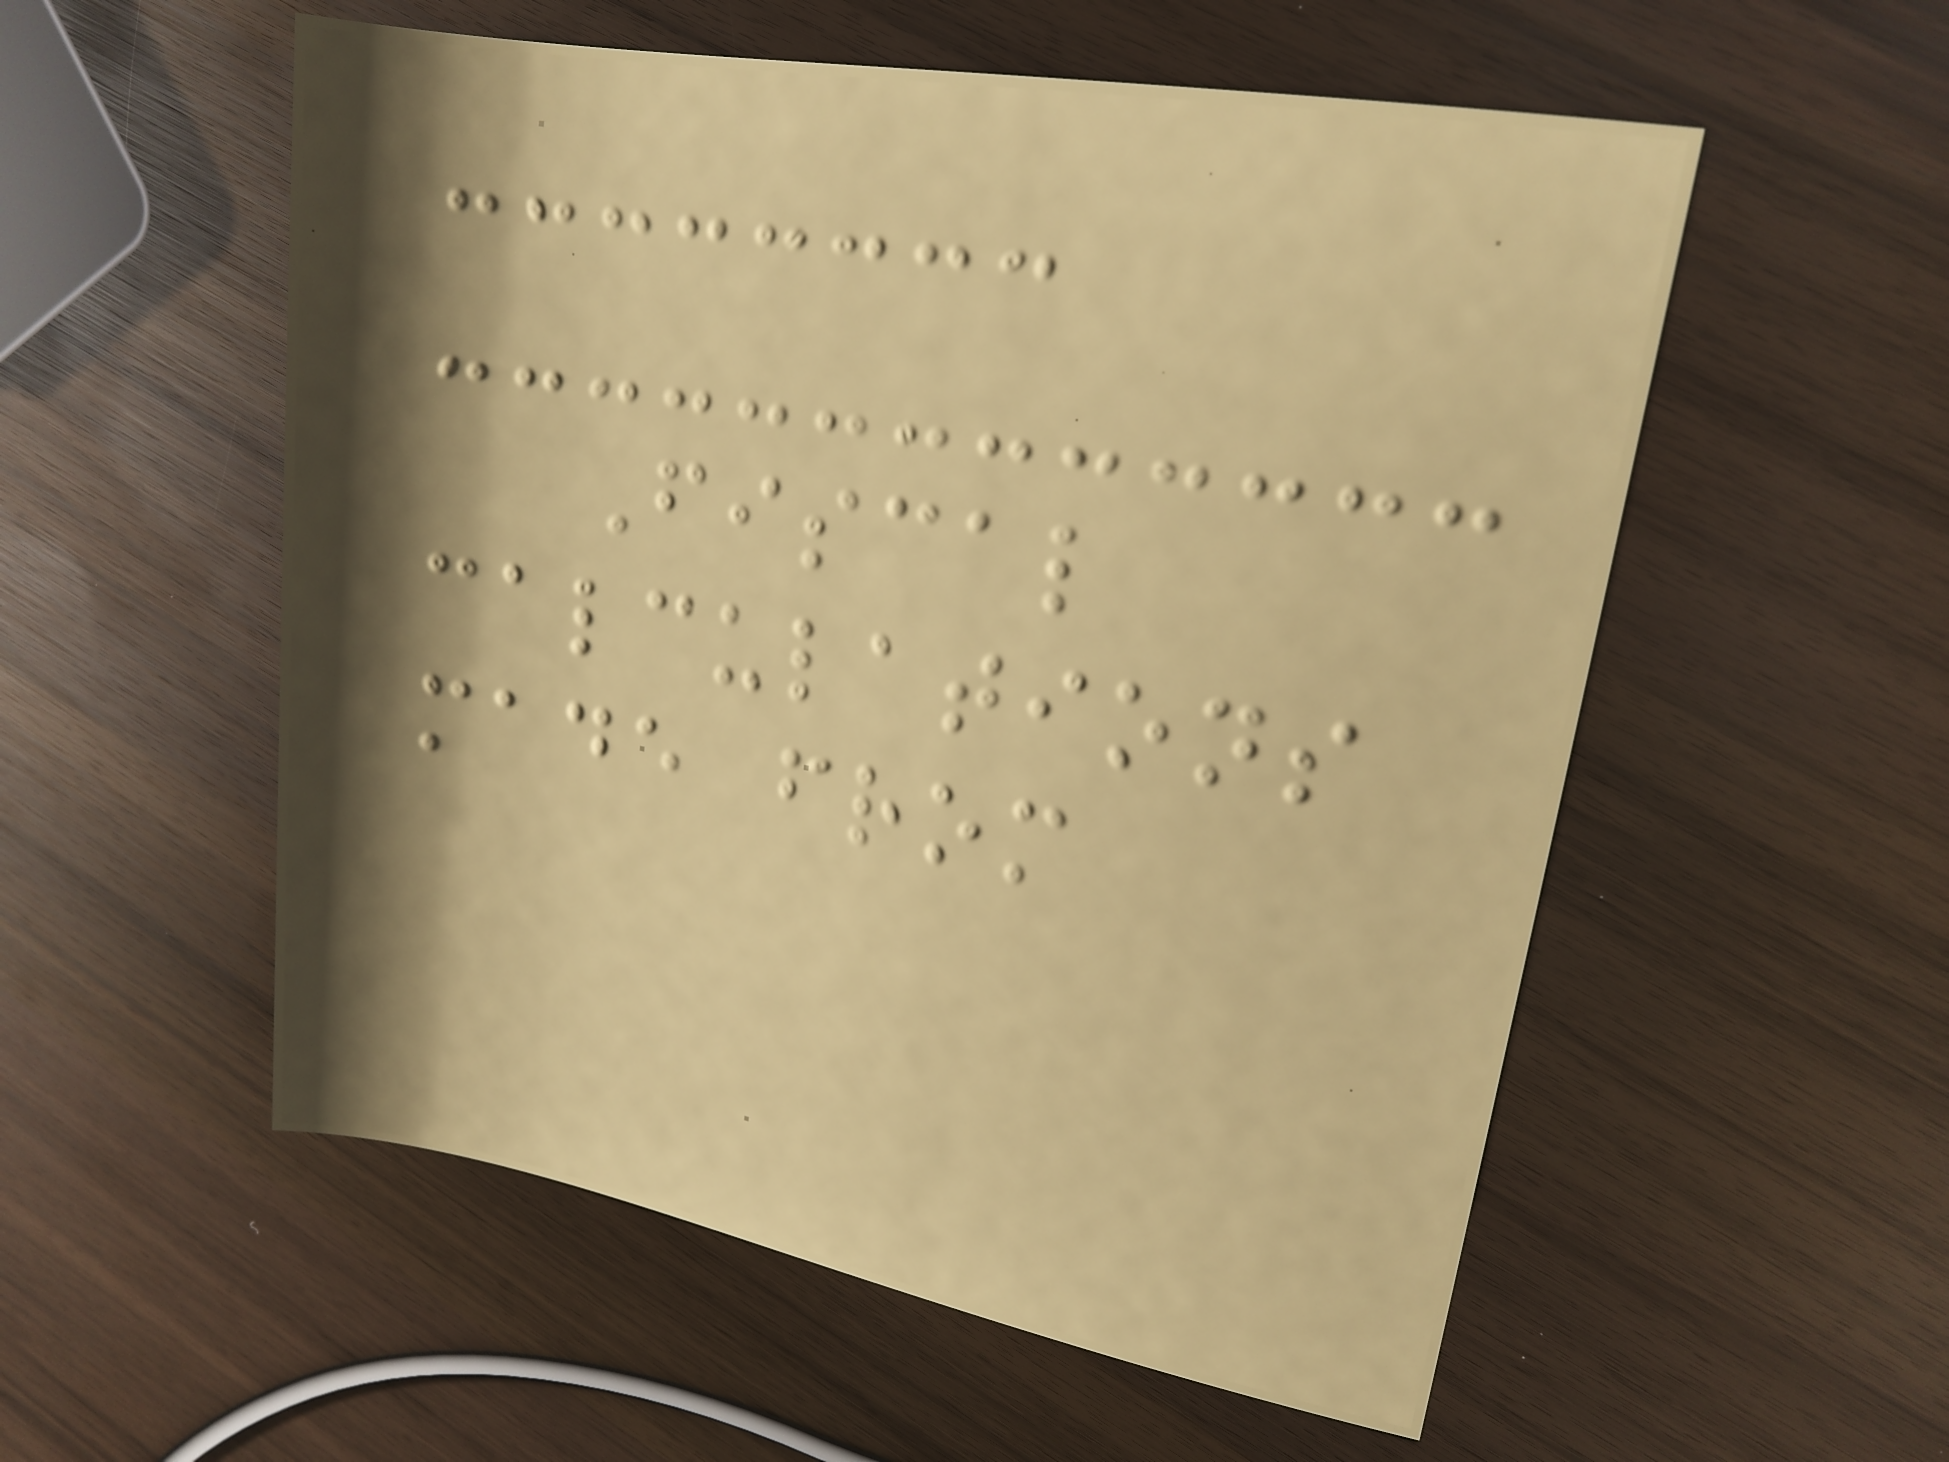Fiscal
calculations
made from
